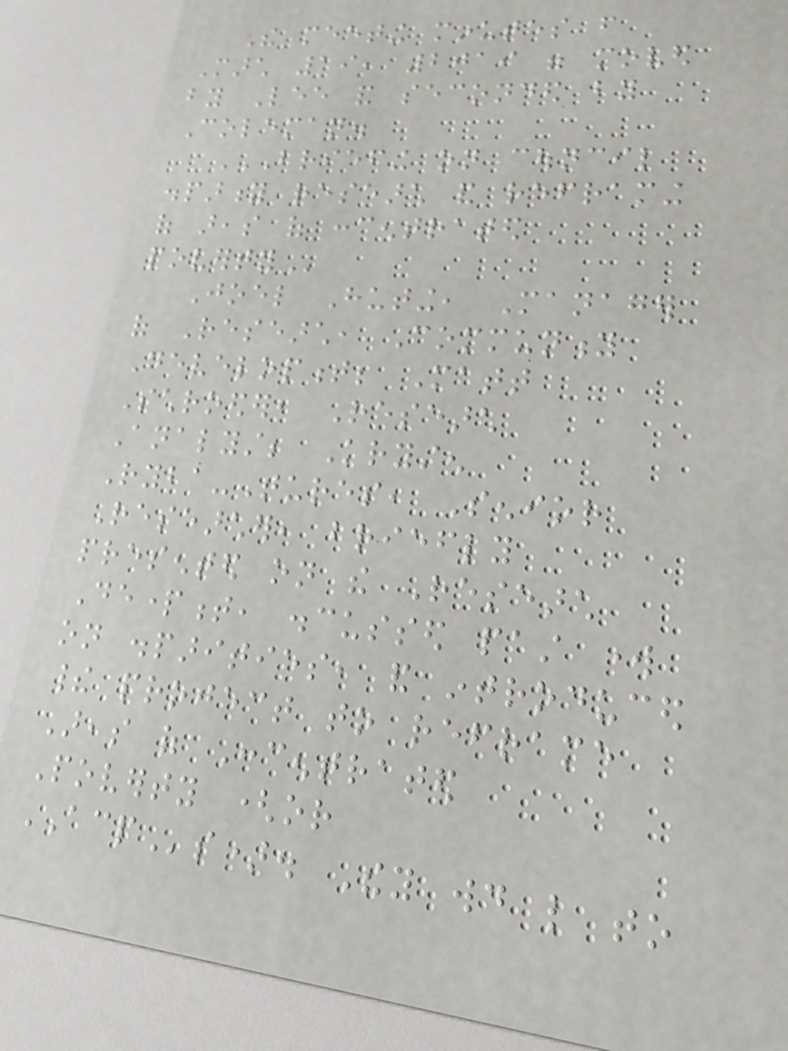The meeting minutes from
March 19, 2019 were moved
by Lee and seconded by
Coleman.
BRIEFING ON COUNCIL
DISPARITY RESEARCH AND REFRAMING
OF AREAS OF CONCENTRATED
POVERTY
Joel Huting, Manager
of Research, Community
Development; Matt
Schroeder, Research
Analyst; Krysten
Ryba-Tures, Senior
Researcher, briefly
presented on the Research
Department, discussed past work
on disparities, and introduced
their project to reframe
Areas of Concentrated
Poverty (or
ACPs). They would like to
